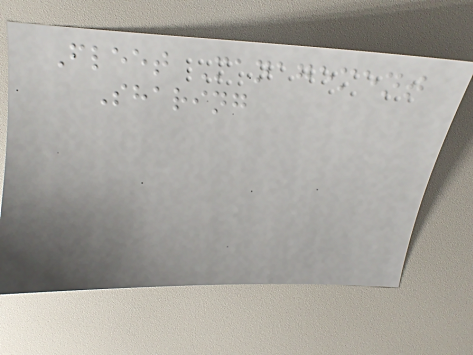Fleet Management
Sharing
